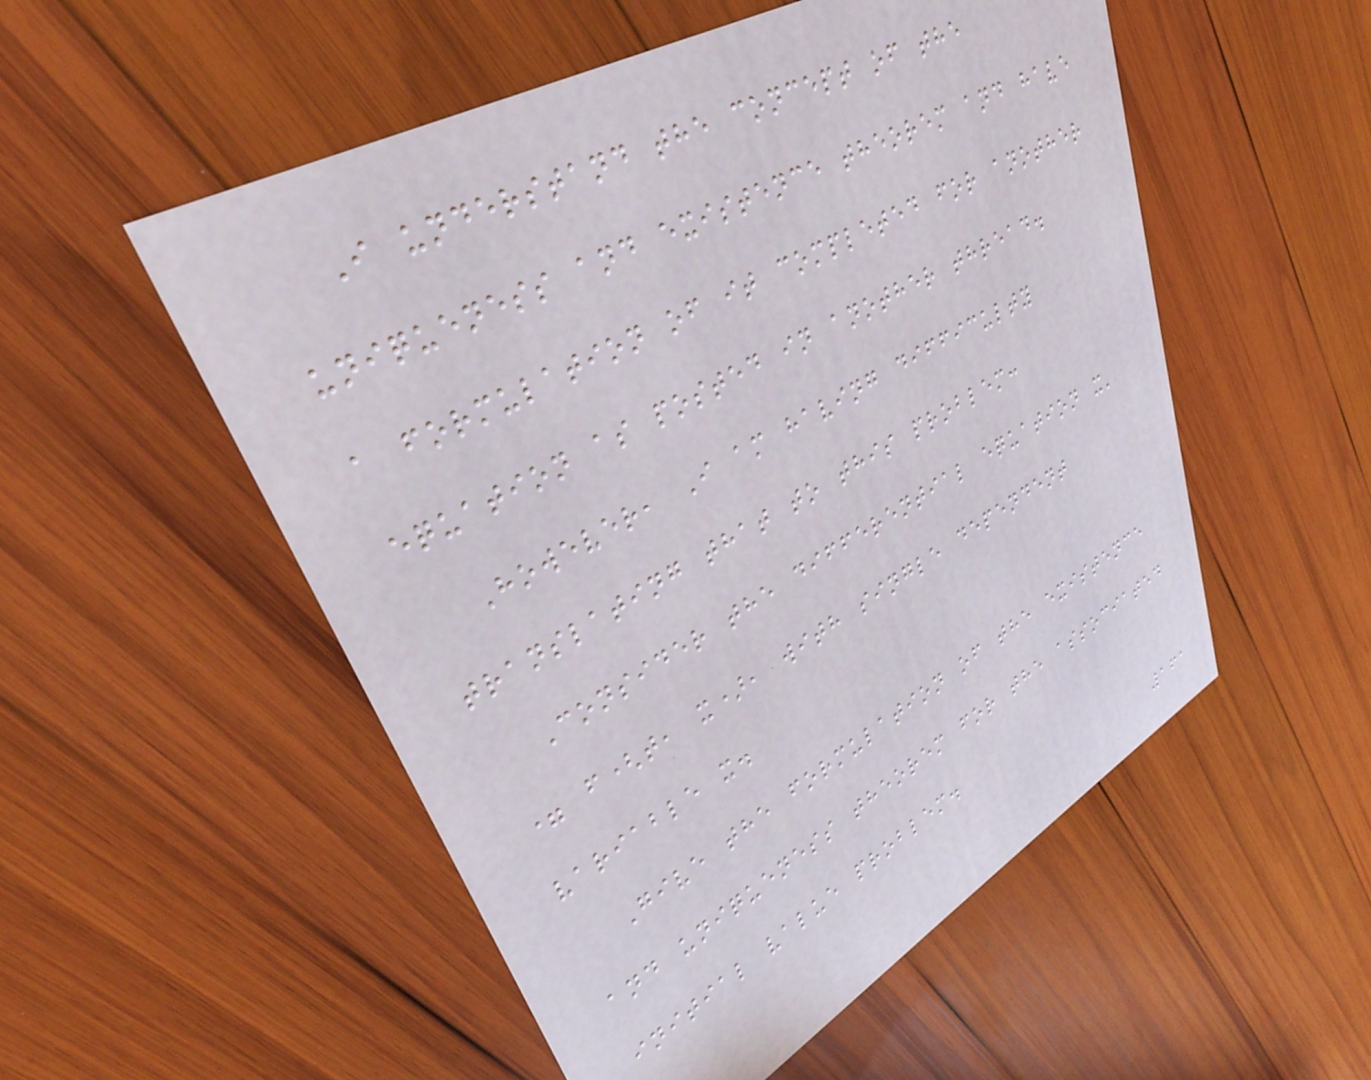I understand the concept of the
uniqueness and existence theorem and have
a formulation of it completed for another
equation as posted in another thread.
However, I am having difficulty
translating that to this problem:
Consider the differential equation x'
= f(t, x), with single dependent
variable x.
Give the formulation of the existence
and uniqueness theorem for the associated
initial value problem.
161
